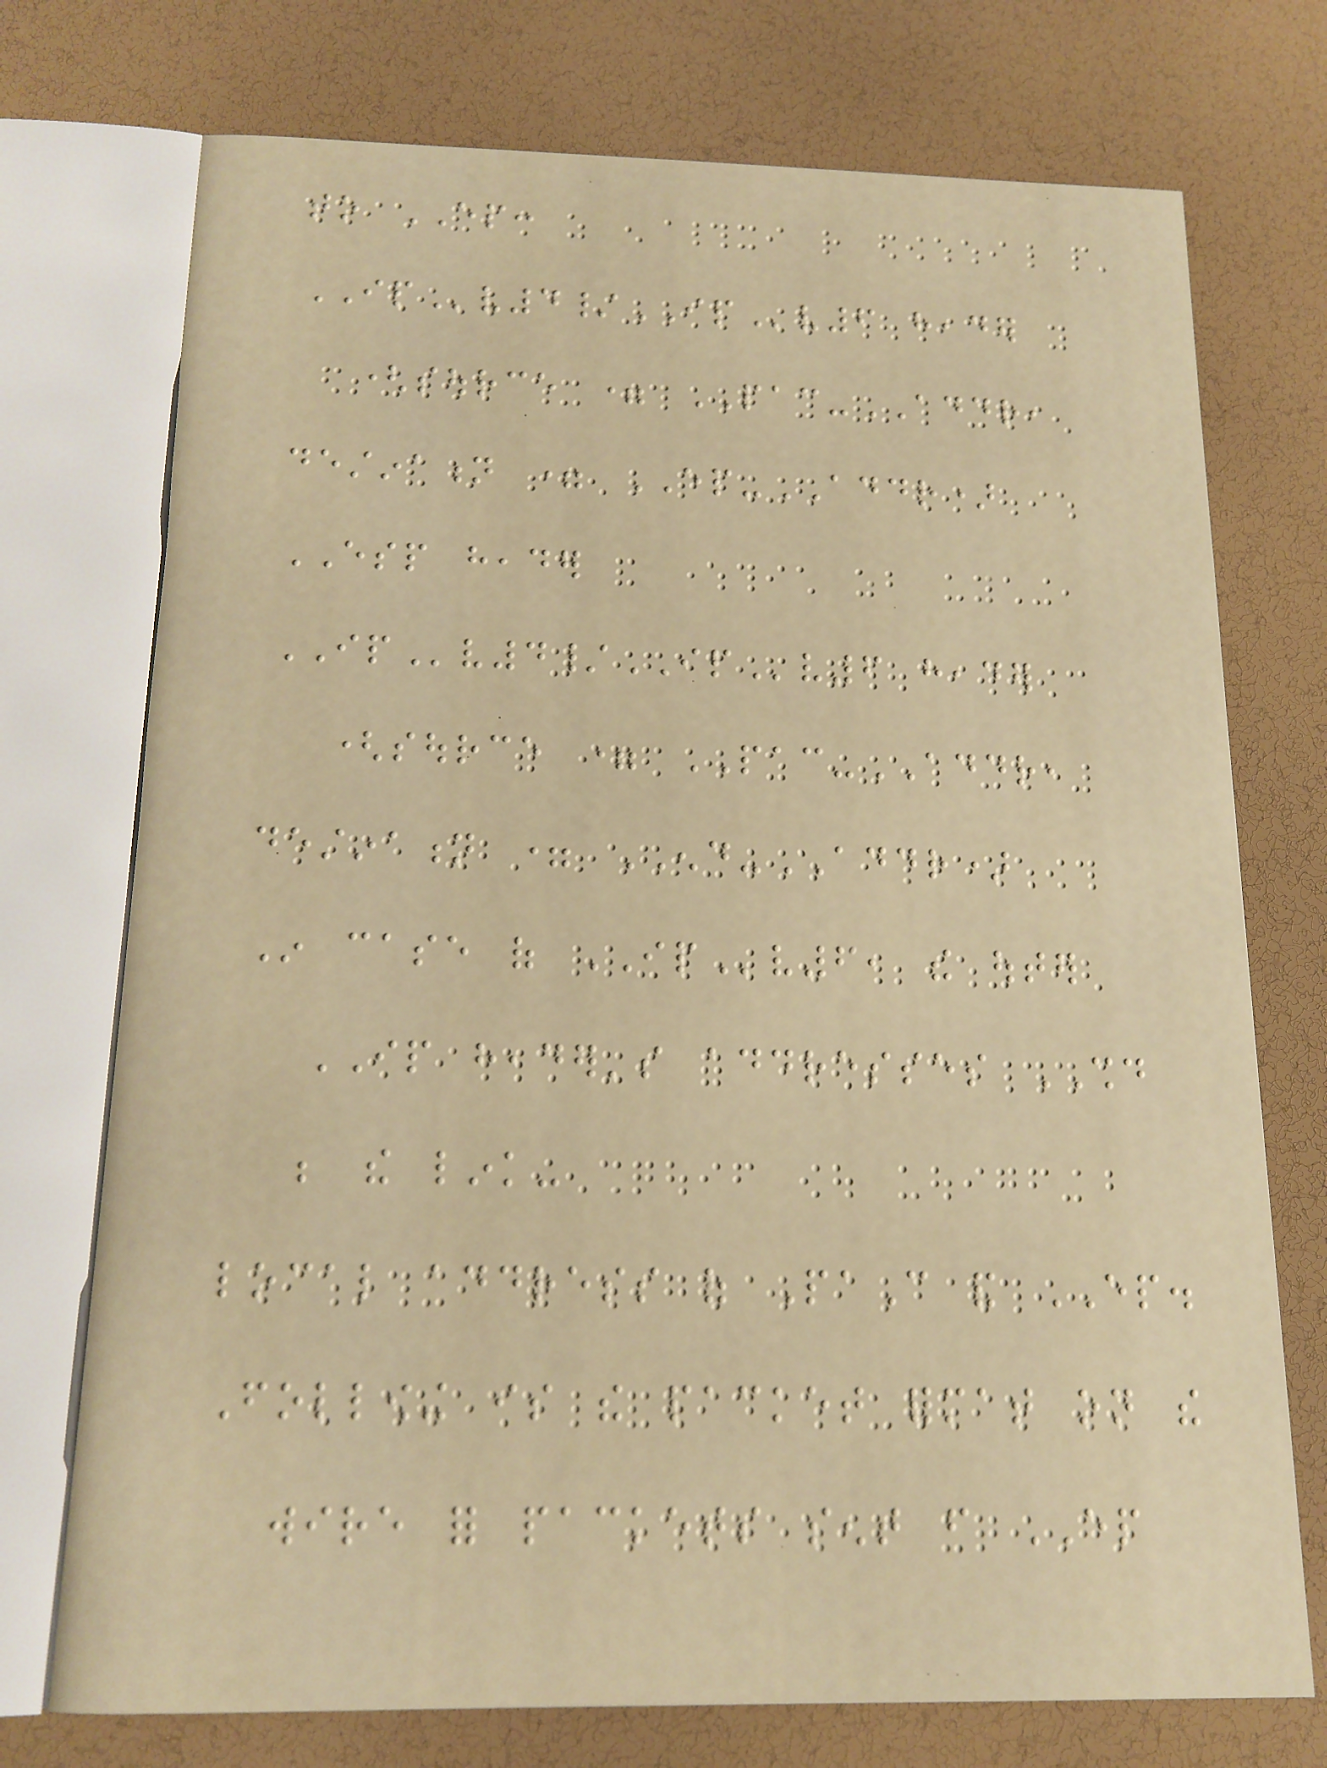to EP:
IPv4/IPv6 header
(source = PAC-ADDR,
destination = EP-ADDR)
ESP header
IPv4/IPv6 header
(source = PAC-ADDR,
destination = END-ADDR)
In case of IPv6, the outer
IP header's addresses SHOULD
be the link-
local address of PaC and EP.
Following is the packet format on the
wire for packets sent from EP
